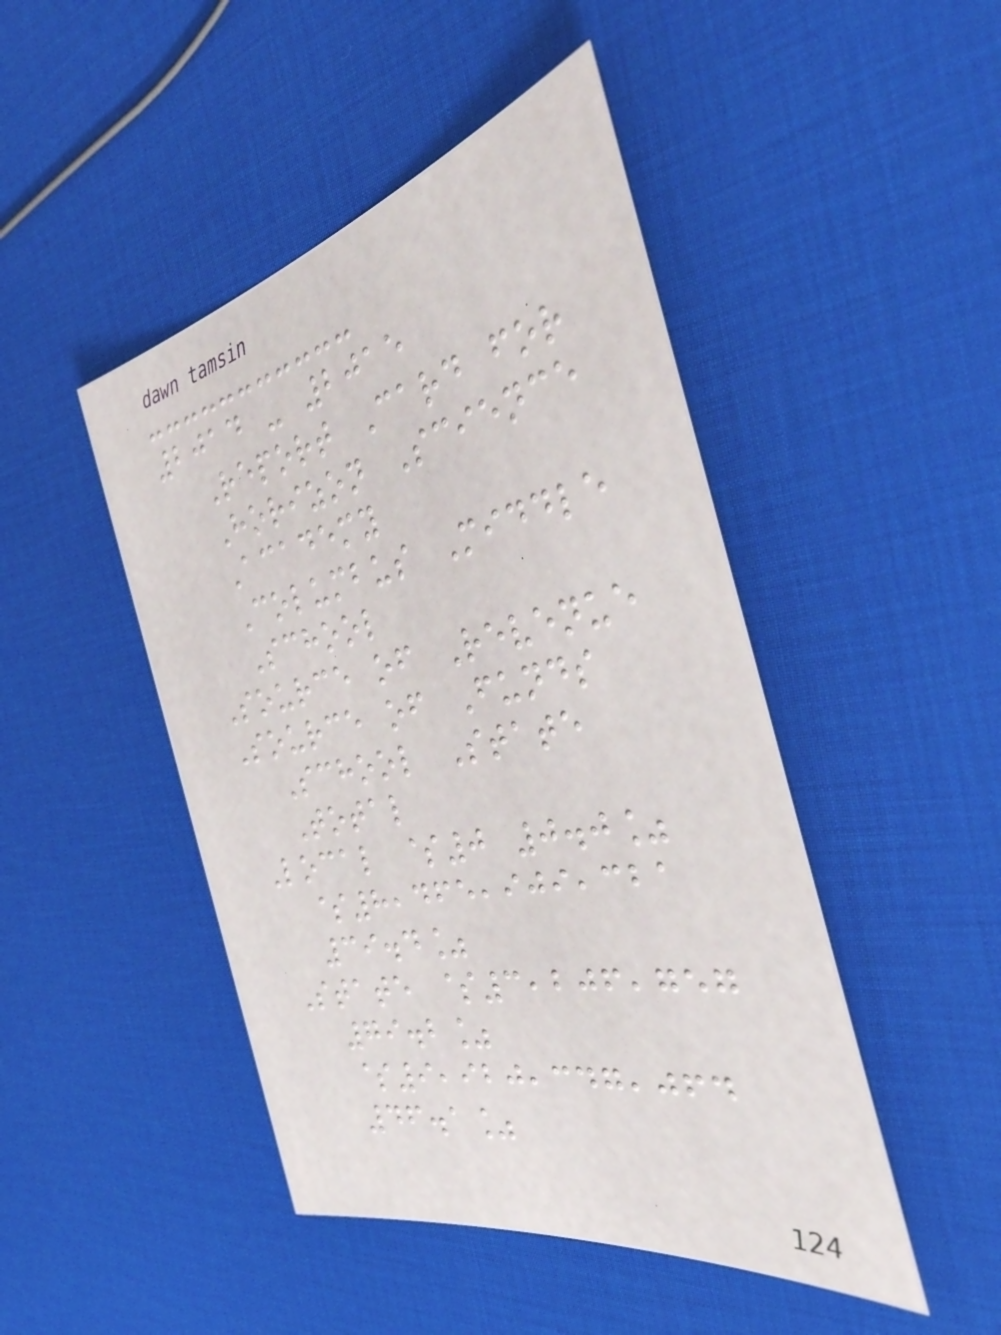2014 - 2015
Report Card for
Horizon Science
Academy
Columbus Middle
School
Source of Revenue
Source of Funds
School State
Total
Local $0 0.0%
$8,465,909,321
39.4%
State $3,206,757
79.2%
$9,920,347,064
46.1%
